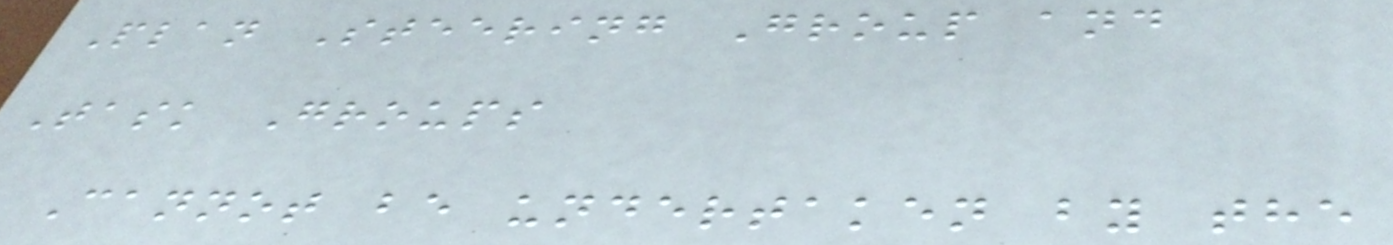Plan Steering Group and
Task Groups
Cannot be undertaken by the
